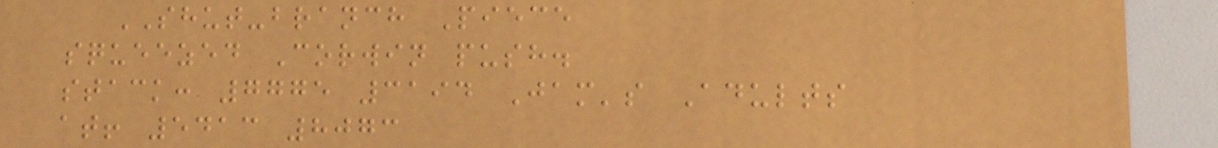SHUT-branch Piece
squeezed Corwin push.
stack: 7775 3194 Jam's Adults
at! 5413 8073
